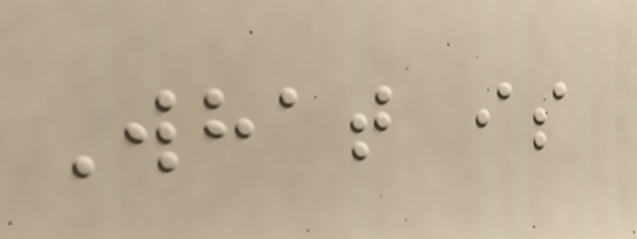What is
